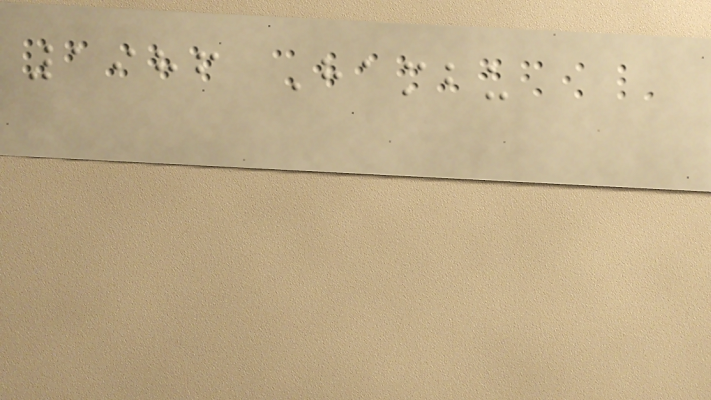1986 Hambu
